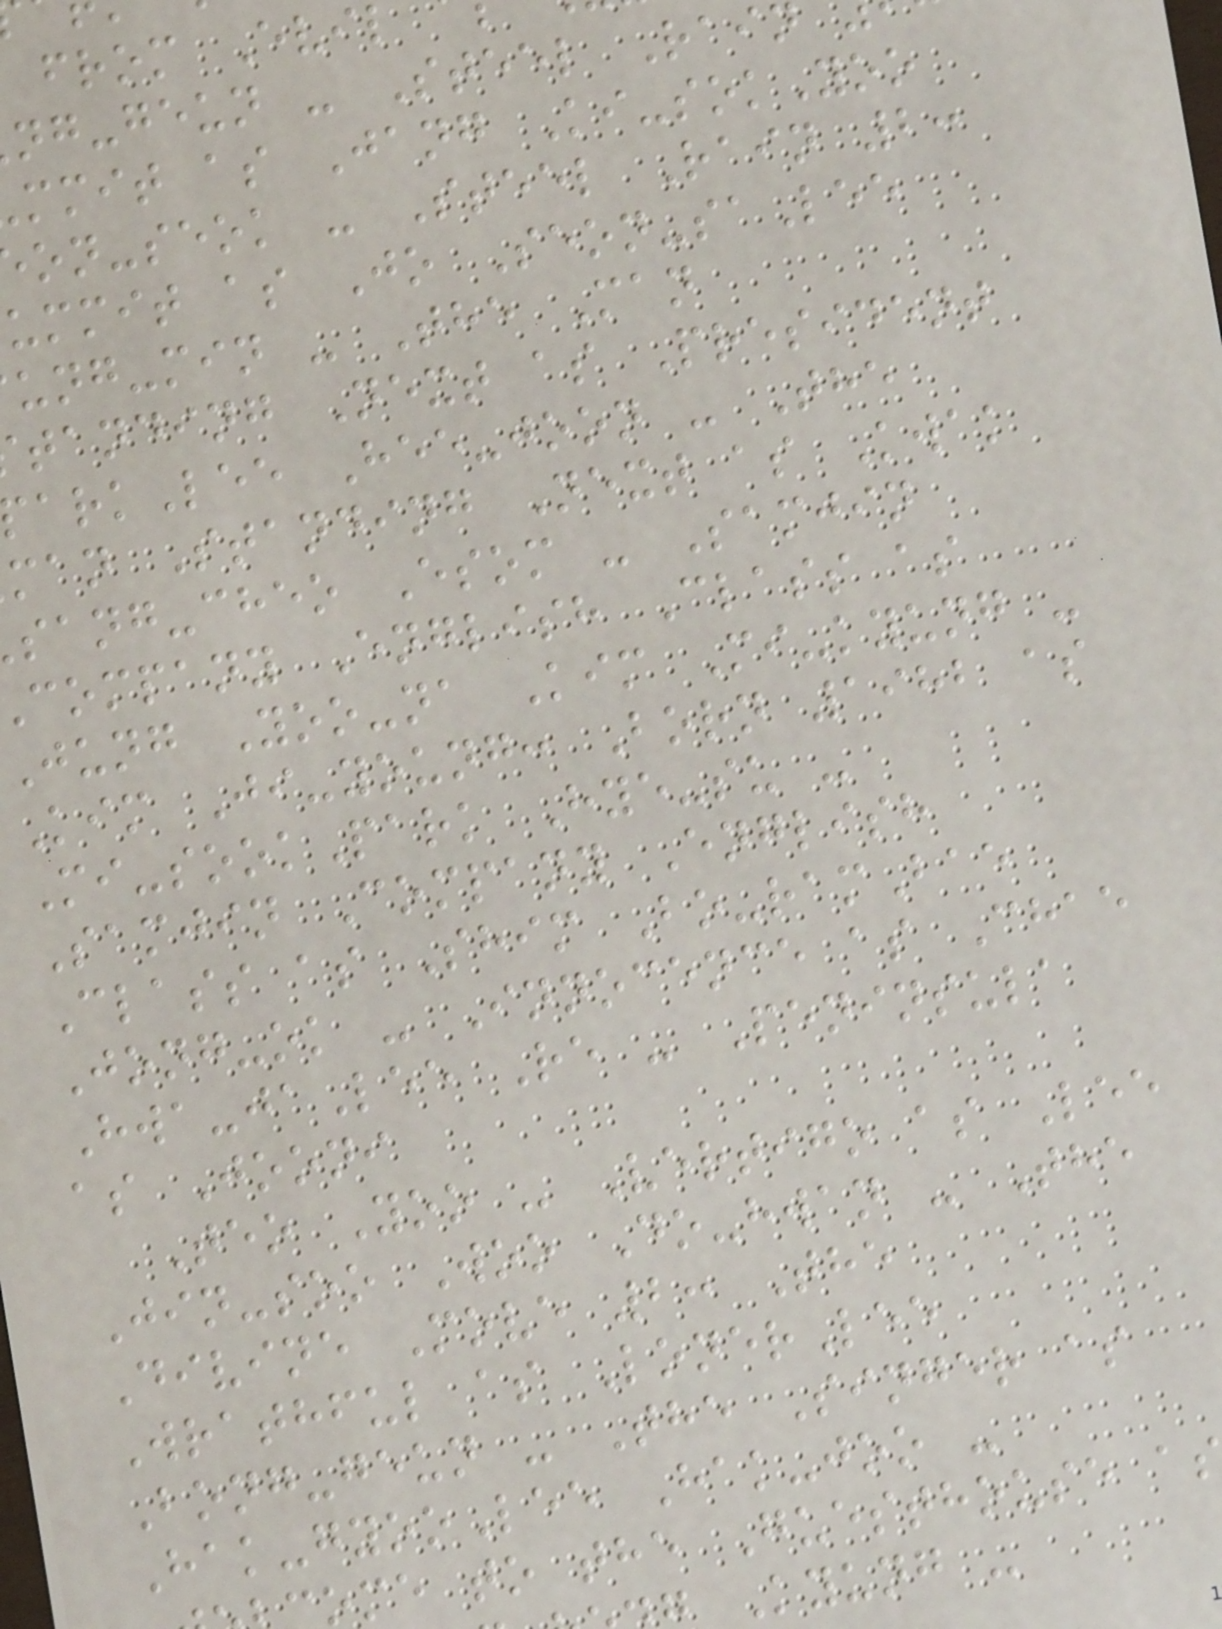from Evil
ng-geun - Steel Rai
mmit as Jang Ki-sokYoo
on-seok - Steel Rain 2:
ummit as Jo Seon-saLee
ung-min - The Man
tanding Next as President
arkLee Hee-joon - The
man Standing Next as Kwak
sang-cheo Esom - Samjin
company English Class as
Jung Yoo-na Kim Mi-kyung -
Kim Ji-young: Born 1982 as
Mi-sookPark Hye-su -
Samjin Company English
Class as Shim Bo-ramBae
Jong-ok - Innocence as Chae
Hwa-jaLee Re - Peninsula
as Jooni
Teo Yoo - Vertigo as Lee
Jin-soo Woo Do-hwan - The
Divine Move 2: The
Wrathful as LonerLee
Bong-geun - The Singer as
Hak-gyooLee Hak-joo -
ome to the Guesthouse a
Kyung -
